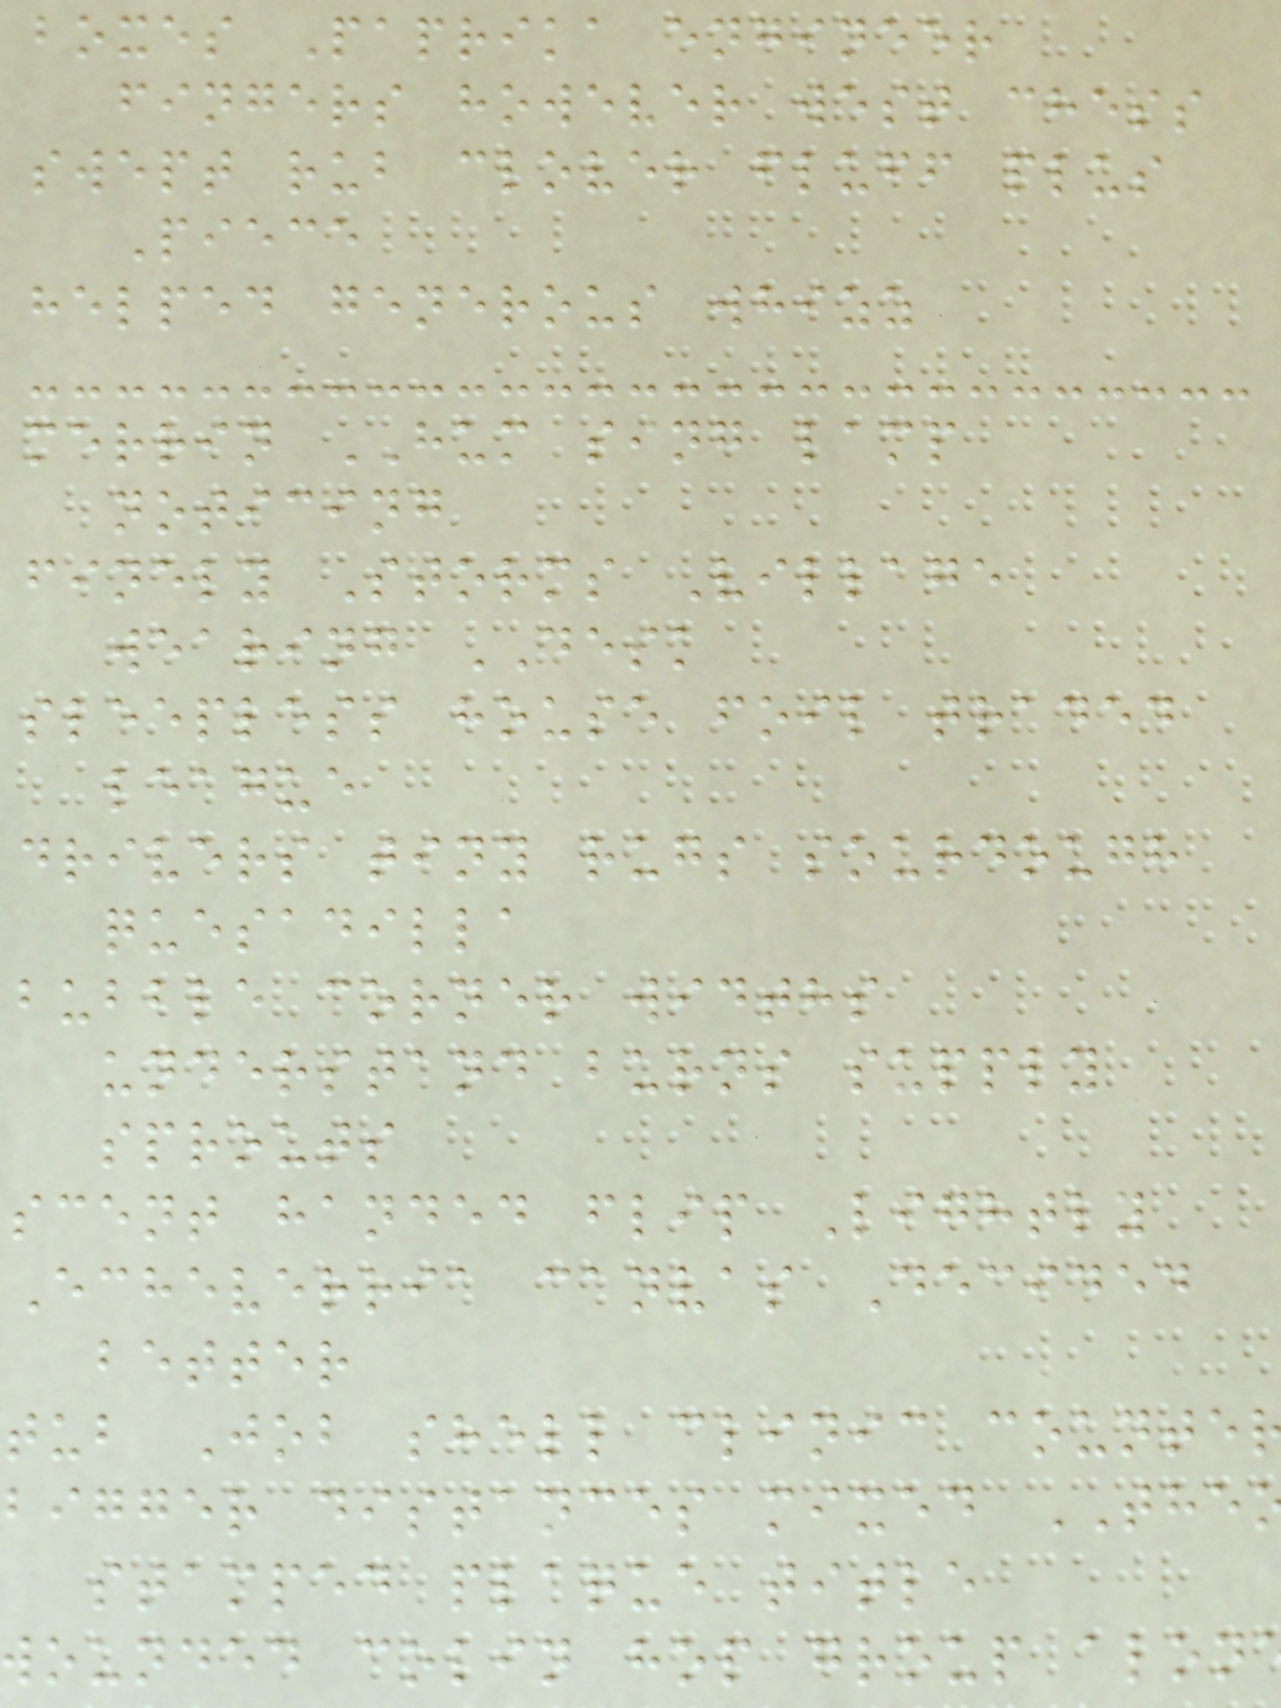boxes Paprika engineer
fingers however west chess
swept rub clover fluff plus
Piece
helped generous whizz
merrin HUM sing lamp
noticing
finely Storms Village
wearing DESK
sleepless house foil traded
league
drivers tiny rugs sourdough
quesadilla
bubble corner widths
understand burns supply
sprouts
scent handed flip Lightly
Echeverria canvas Decided
better
tub Job shell clinic counte
bigger distances mixed THE
stamped plaque title
wounded colin hop group alon
